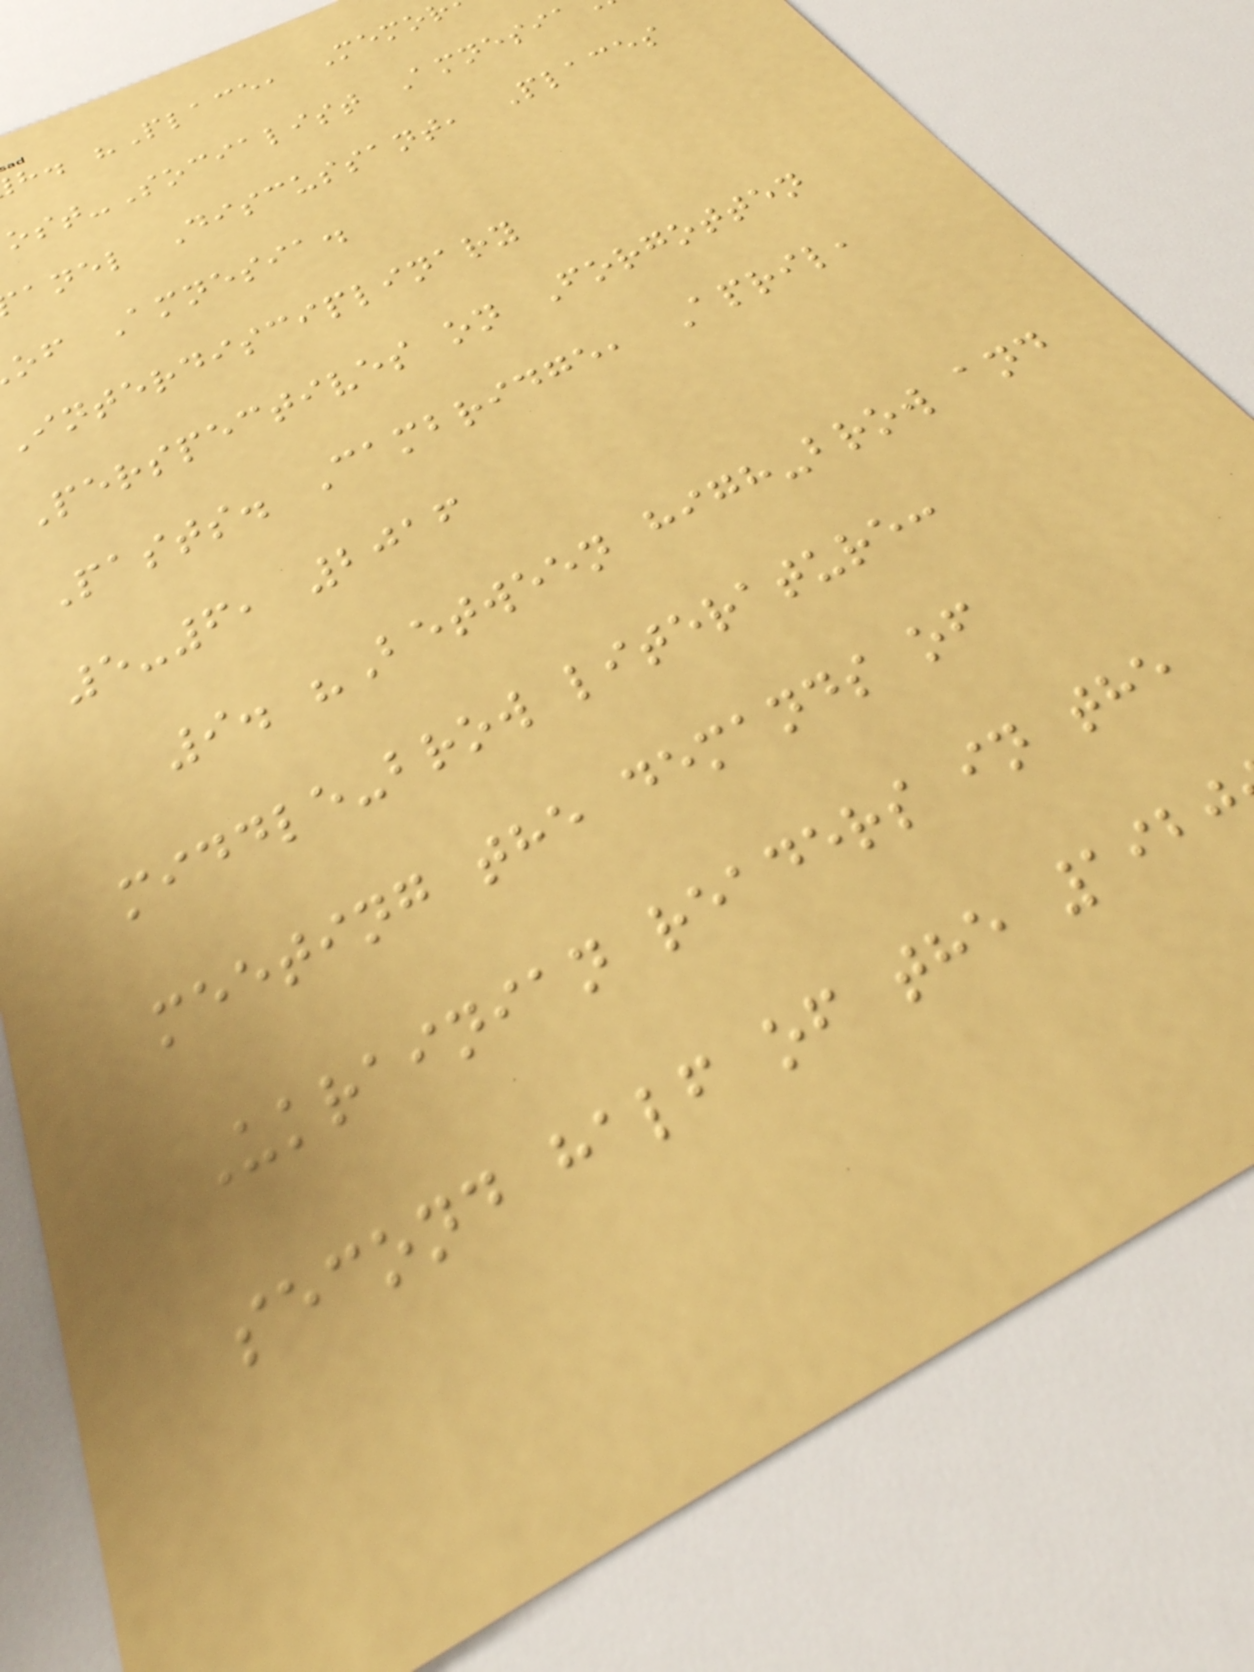h. "Place, Memor
ost-Socialist Amnesia
anel Discussant, Places
of Amnesia.
interdisciplinary
Perspectives on Forgotten
Pasts. Cambridge, April,
5-6, 2016
9. "Between high-brow and
middle-brow literature:
meeting the demands of
Ukrainian readers in the
second half of the 1920
